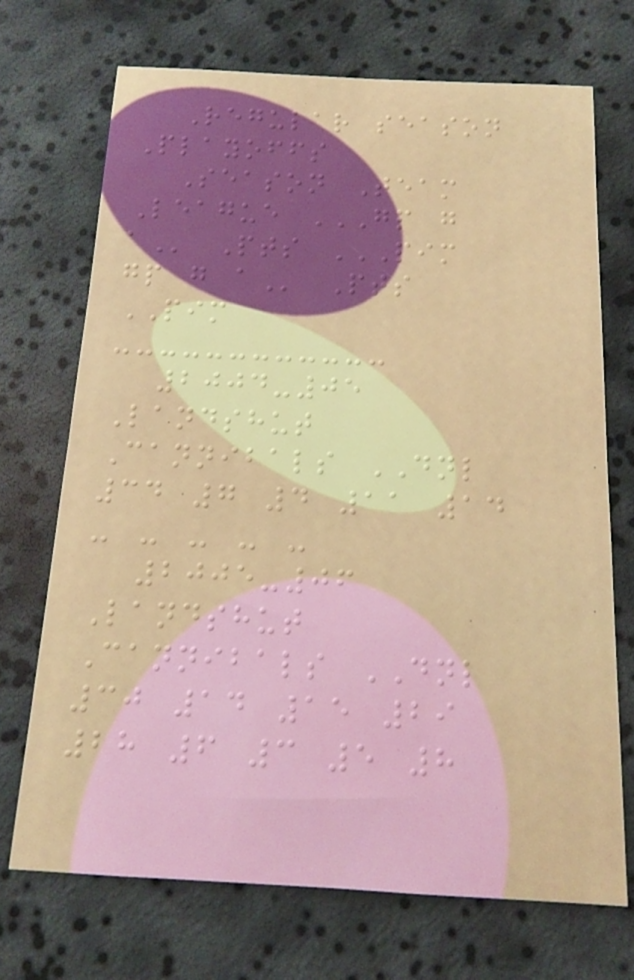Regular season
Playoffs
Season Team
League GP G
A Pts PIM
GP G A Pts
PIM
2004-05
Landshut
Cannibals DNL
34 7 4 11 14
- - - - -
2005-06
Landshut
Cannibals DNL
30 14 15 29
28 6 3 5 8
